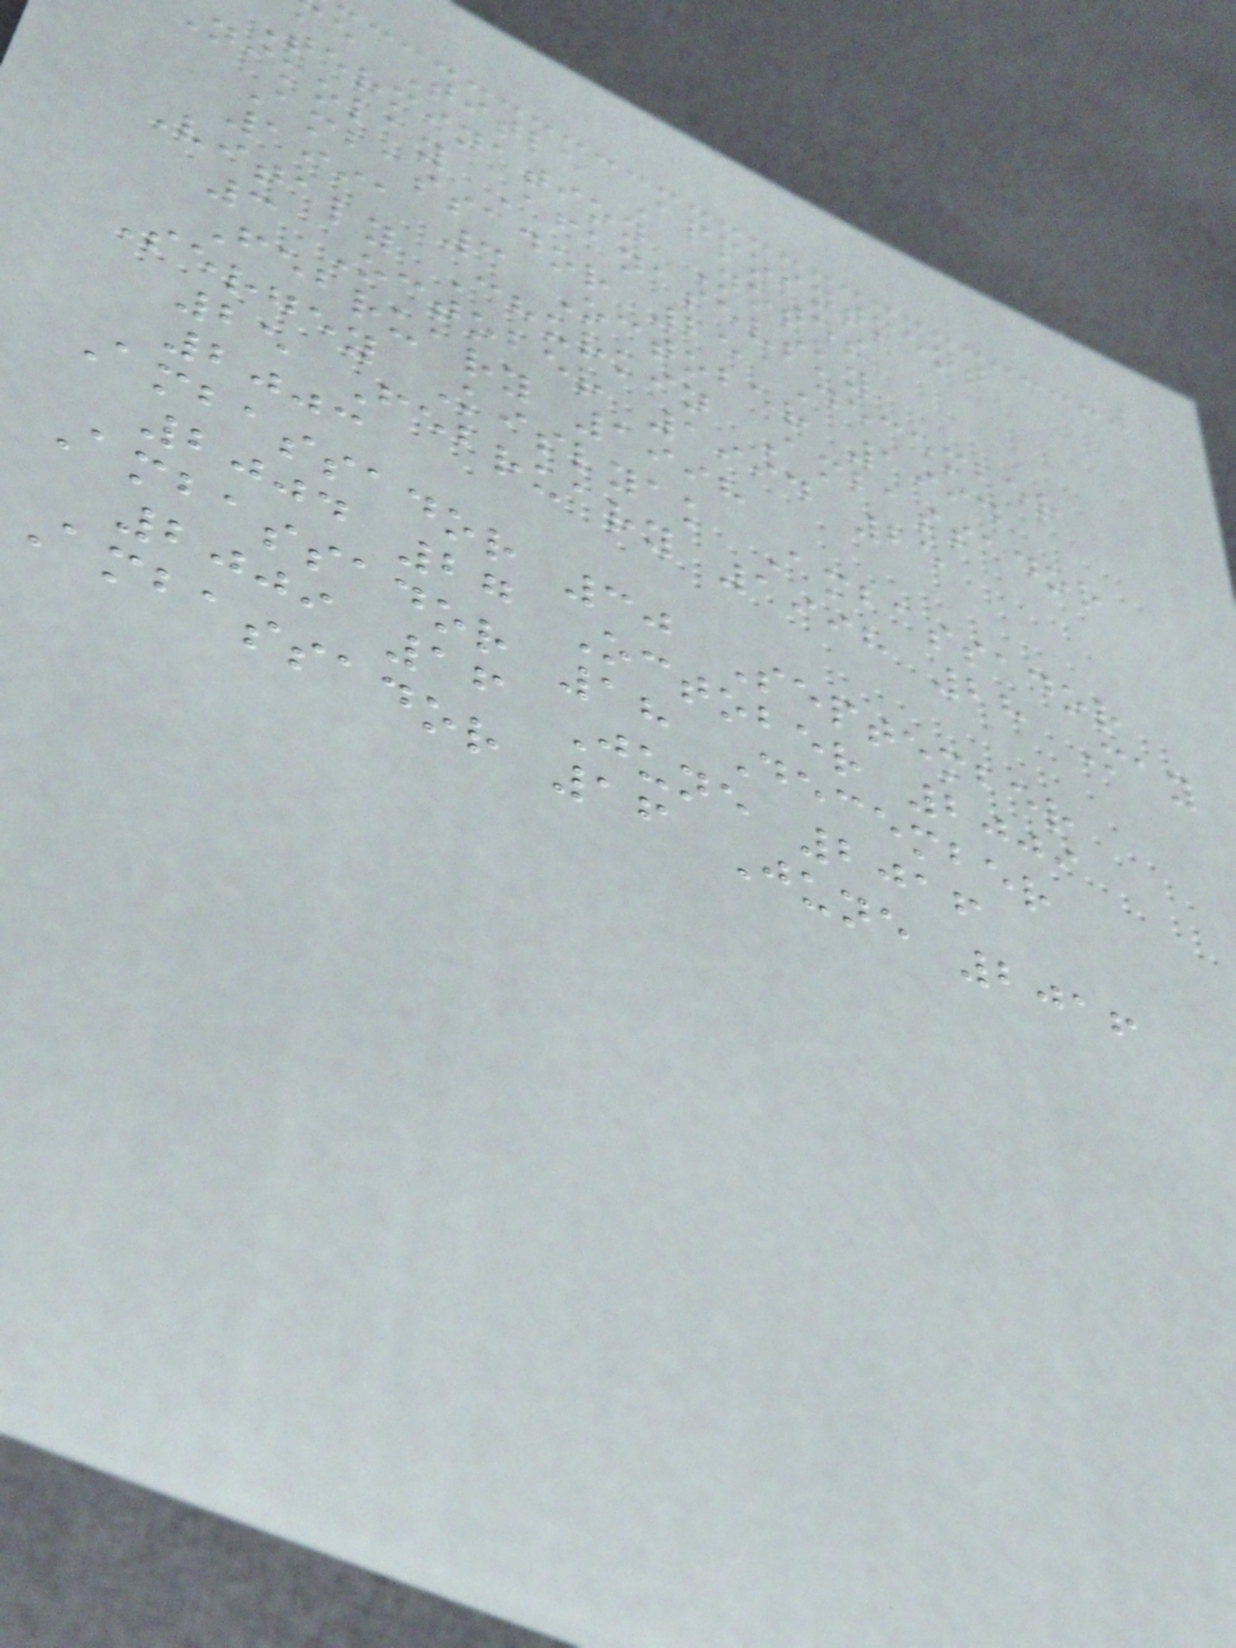e Title Appointment
Termination Notes
nikolay Afanasevsky
Ambassador 25 December
1991 3 October 1994
Vitaly Churkin Ambassador
3 October 1994 25
February 1998
Sergey Kislyak Ambassador
25 February 1998 28 May
2003
Ambassador 30 September
2004 27 October 2009
Ambassador 18 December
2009 16 June 2016
Ambassador 16 June 2016
